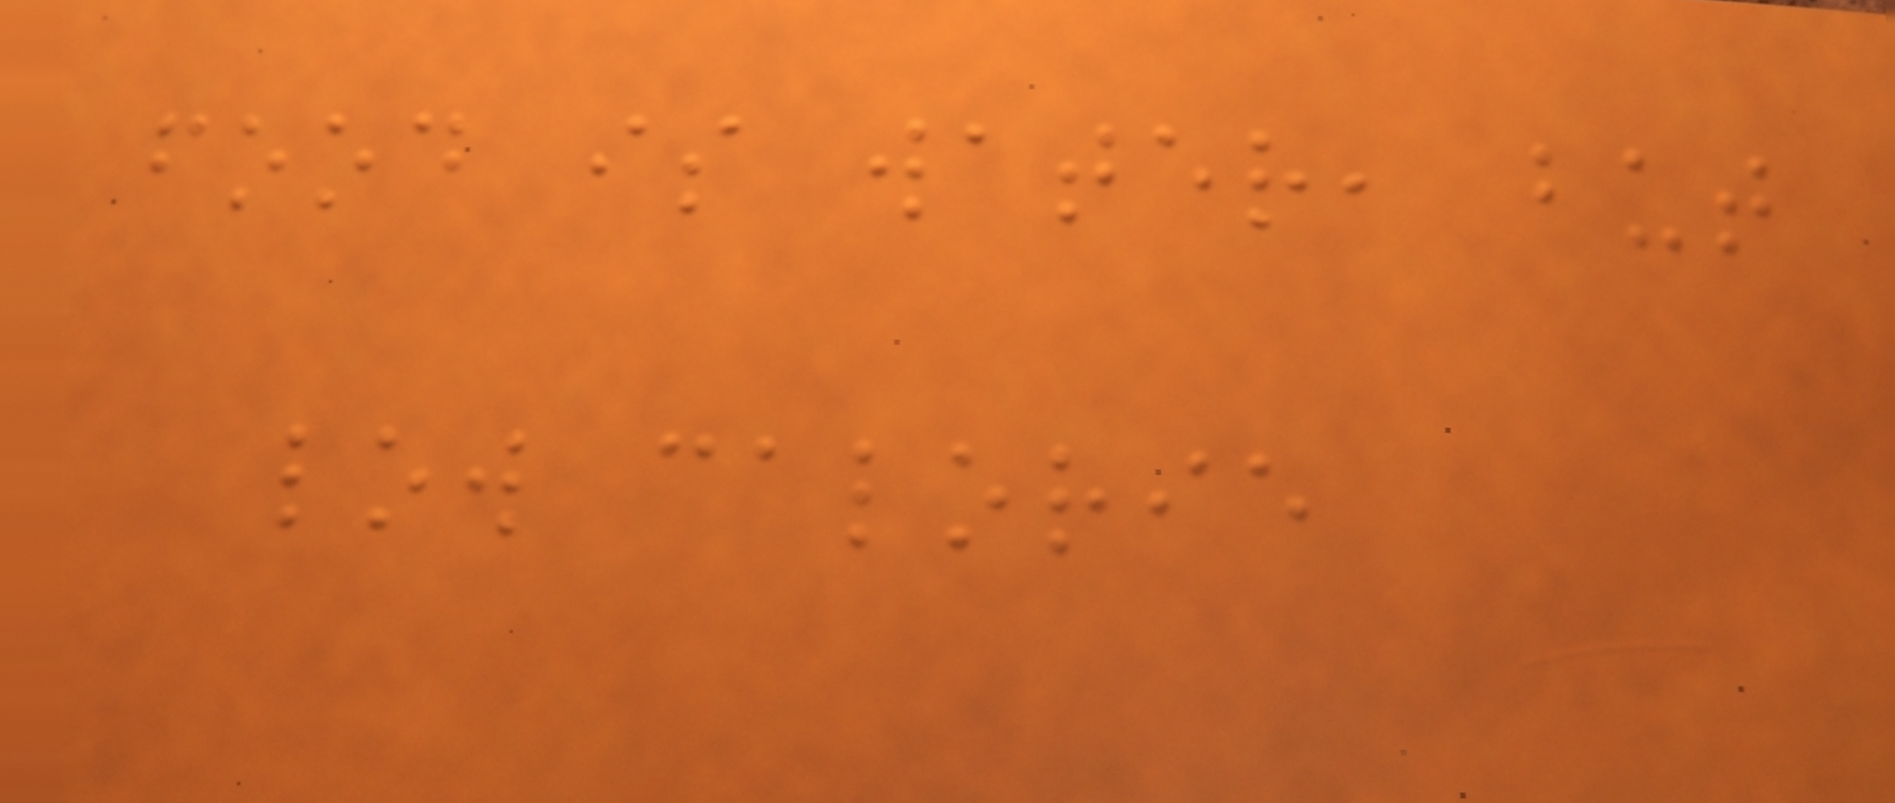food is water, but
low calorie
